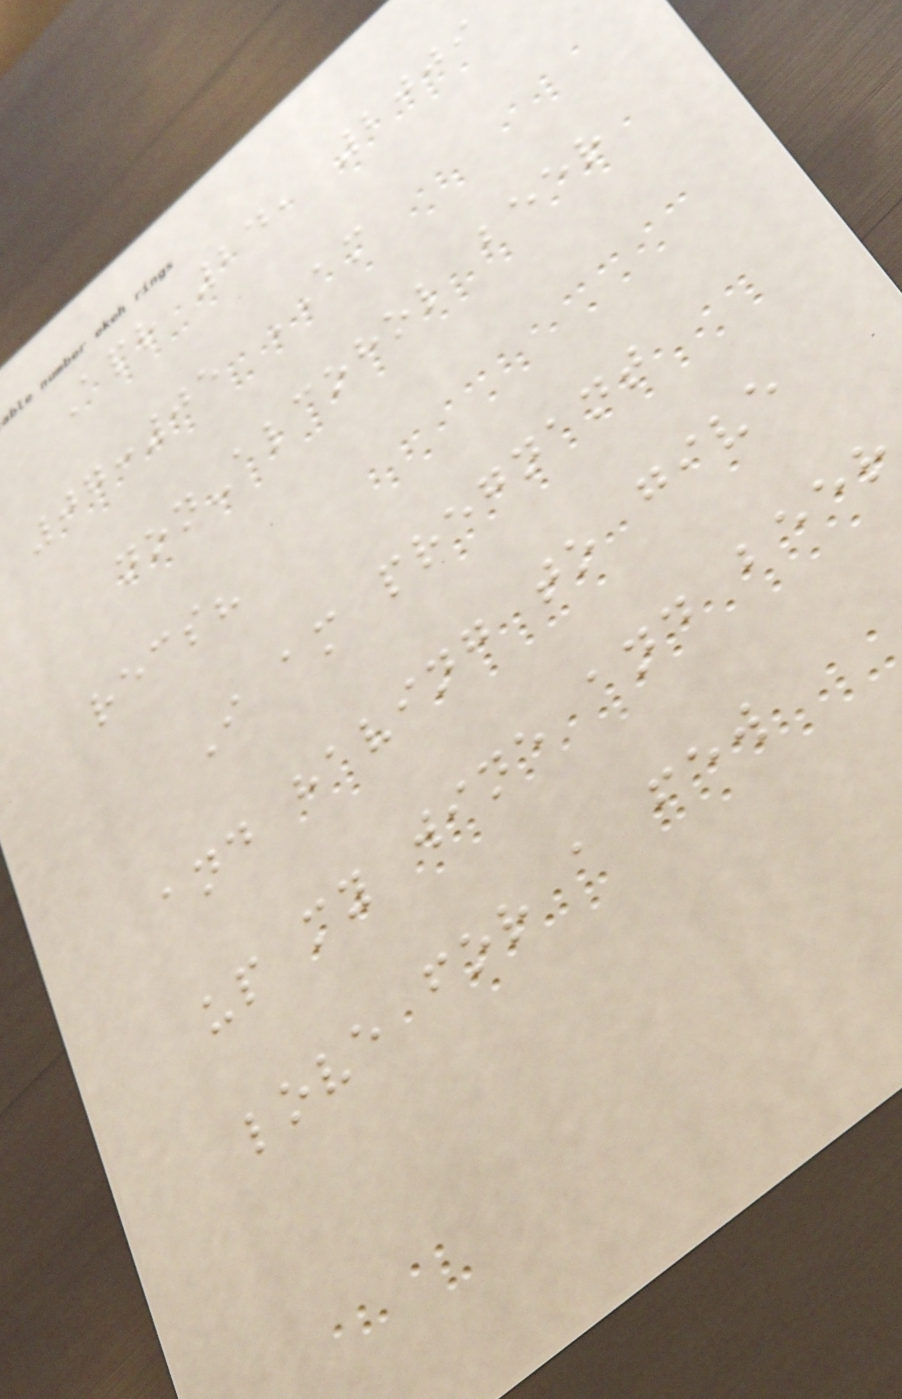Apr 24, 2009
07:05 AM
non-alcohol beer
recs?
I am pregnant
and having to give
up my wine and beer
love for a few
